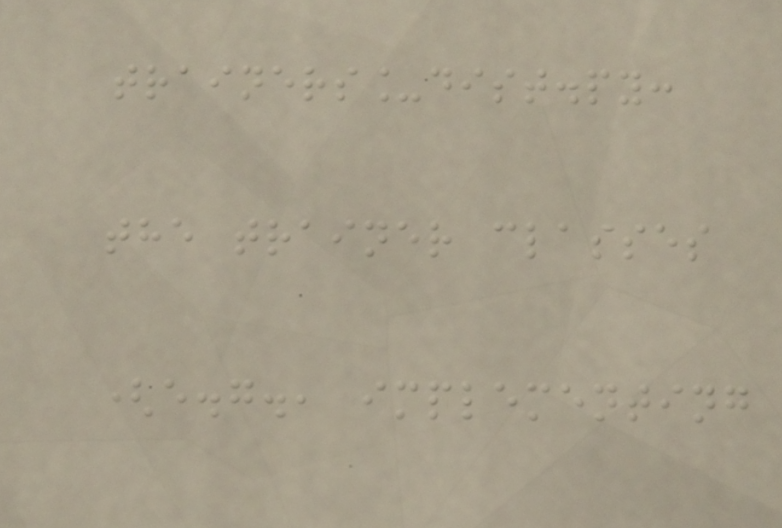trainers_dist.py:
the trainer classes
(e.g., implementing
